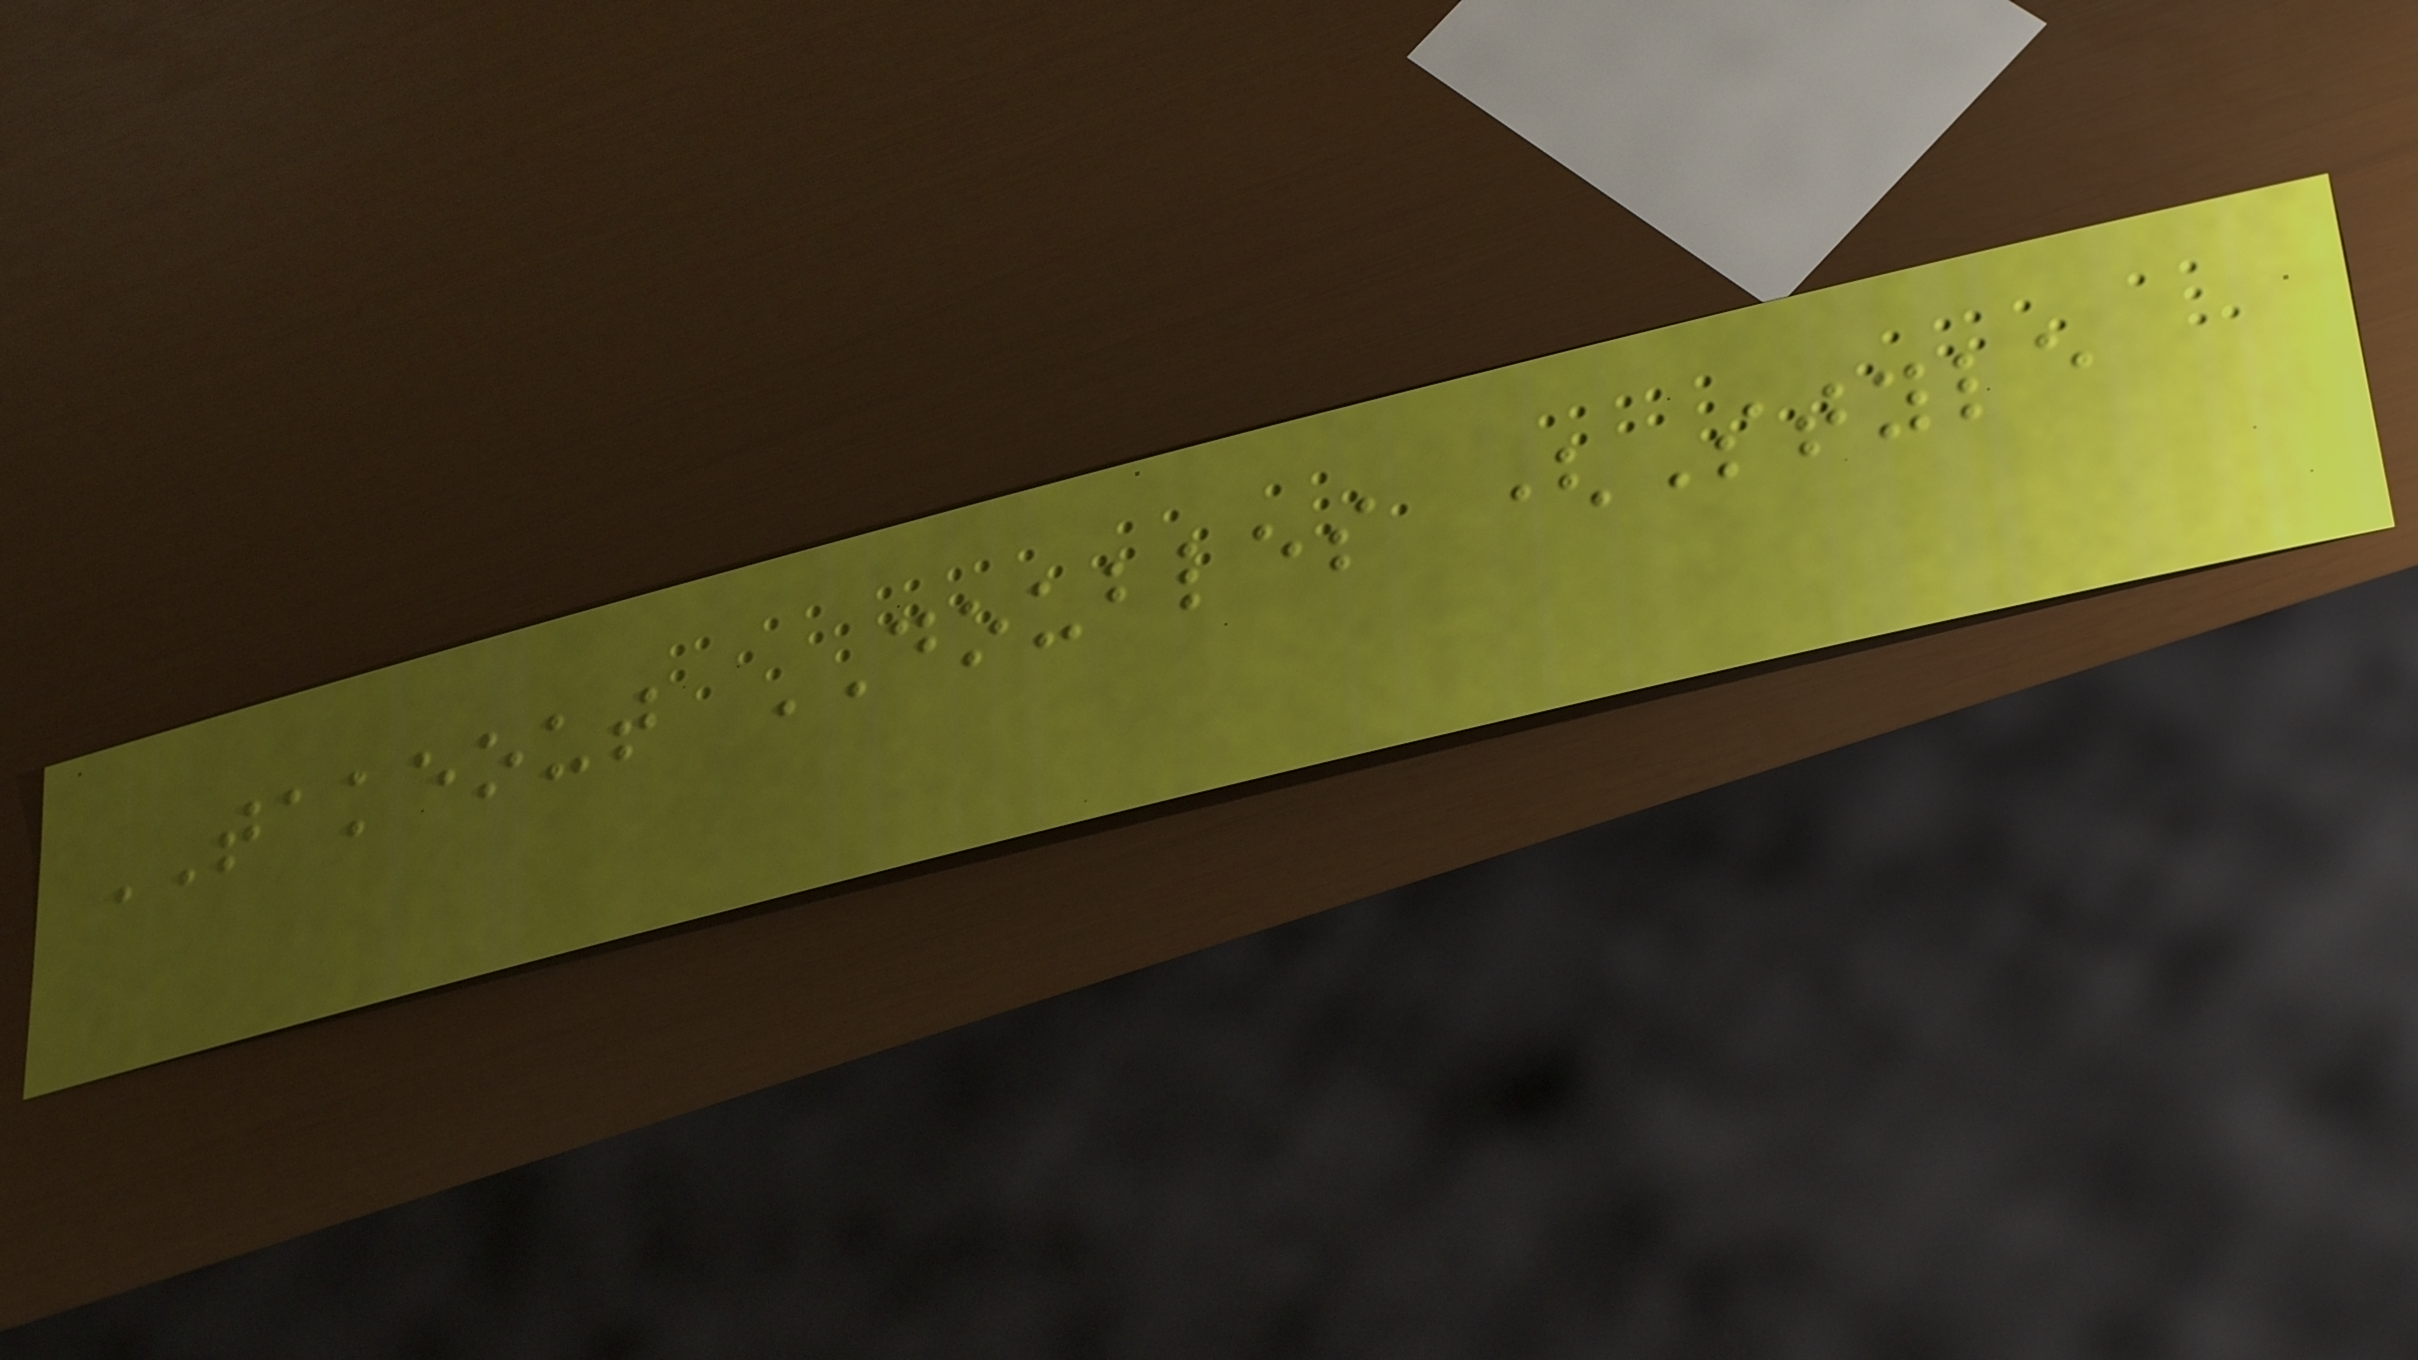TAKEOUT DOUBLES (Style
